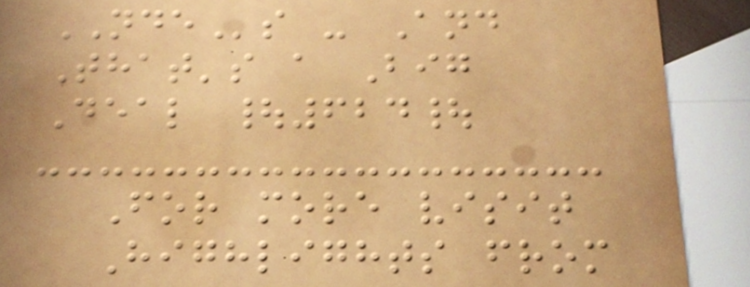NDEs - And
That's a Big
Deal |624|
For more visit
Highlights from
